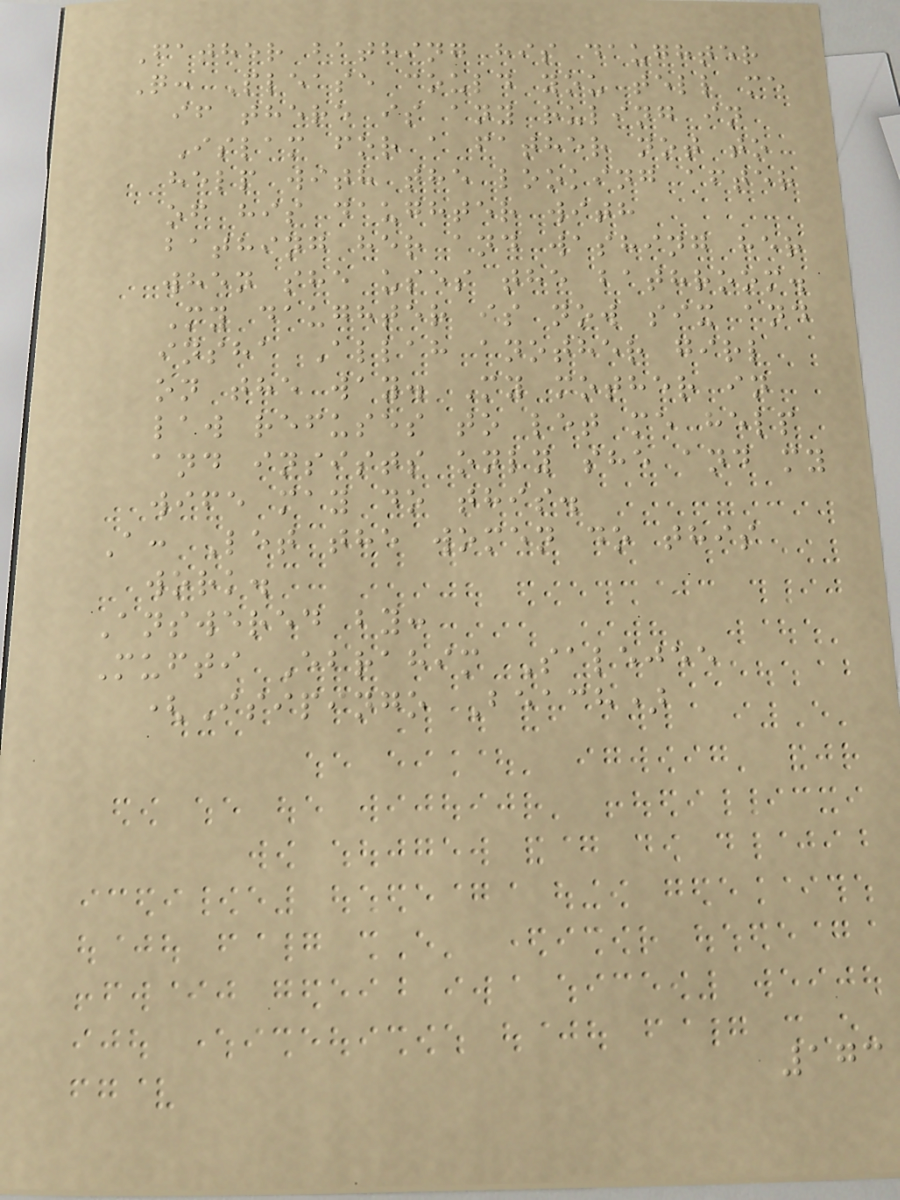Father bathing his daughter
Q: Please could you tell me
if there is any ruling in
Islam for a father not to
help with the looking after
of his daughter with
bathing her and washing her
when she uses the bathroom.
My daughter is now six and
insha Allah another girl
on the way. My mother in
law refuses to let me help
and insists only she and my
wife may do this.
A: Let the women do this
work.
Answered by:
Mufti Ebrahim Salejee
(Isipingo Beach)
173
